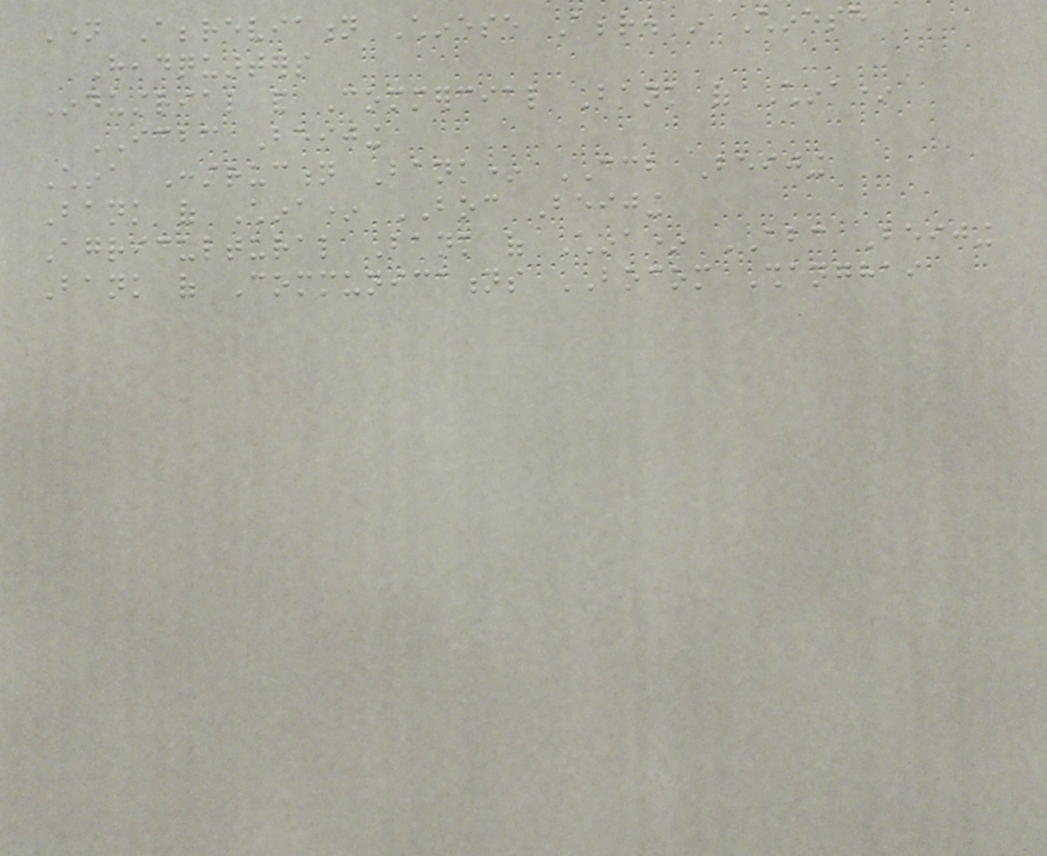Name Abbreviation Chinese Abbr. in Chinese
Headquarters
Industrial and Commercial Bank of China*
ICBC Beijing
China Construction Bank* CCB Beijing
Bank of China* BOC Beijing
Agricultural Bank of China* ABC Beijing
Bank of Communications BOCOM Shanghai
